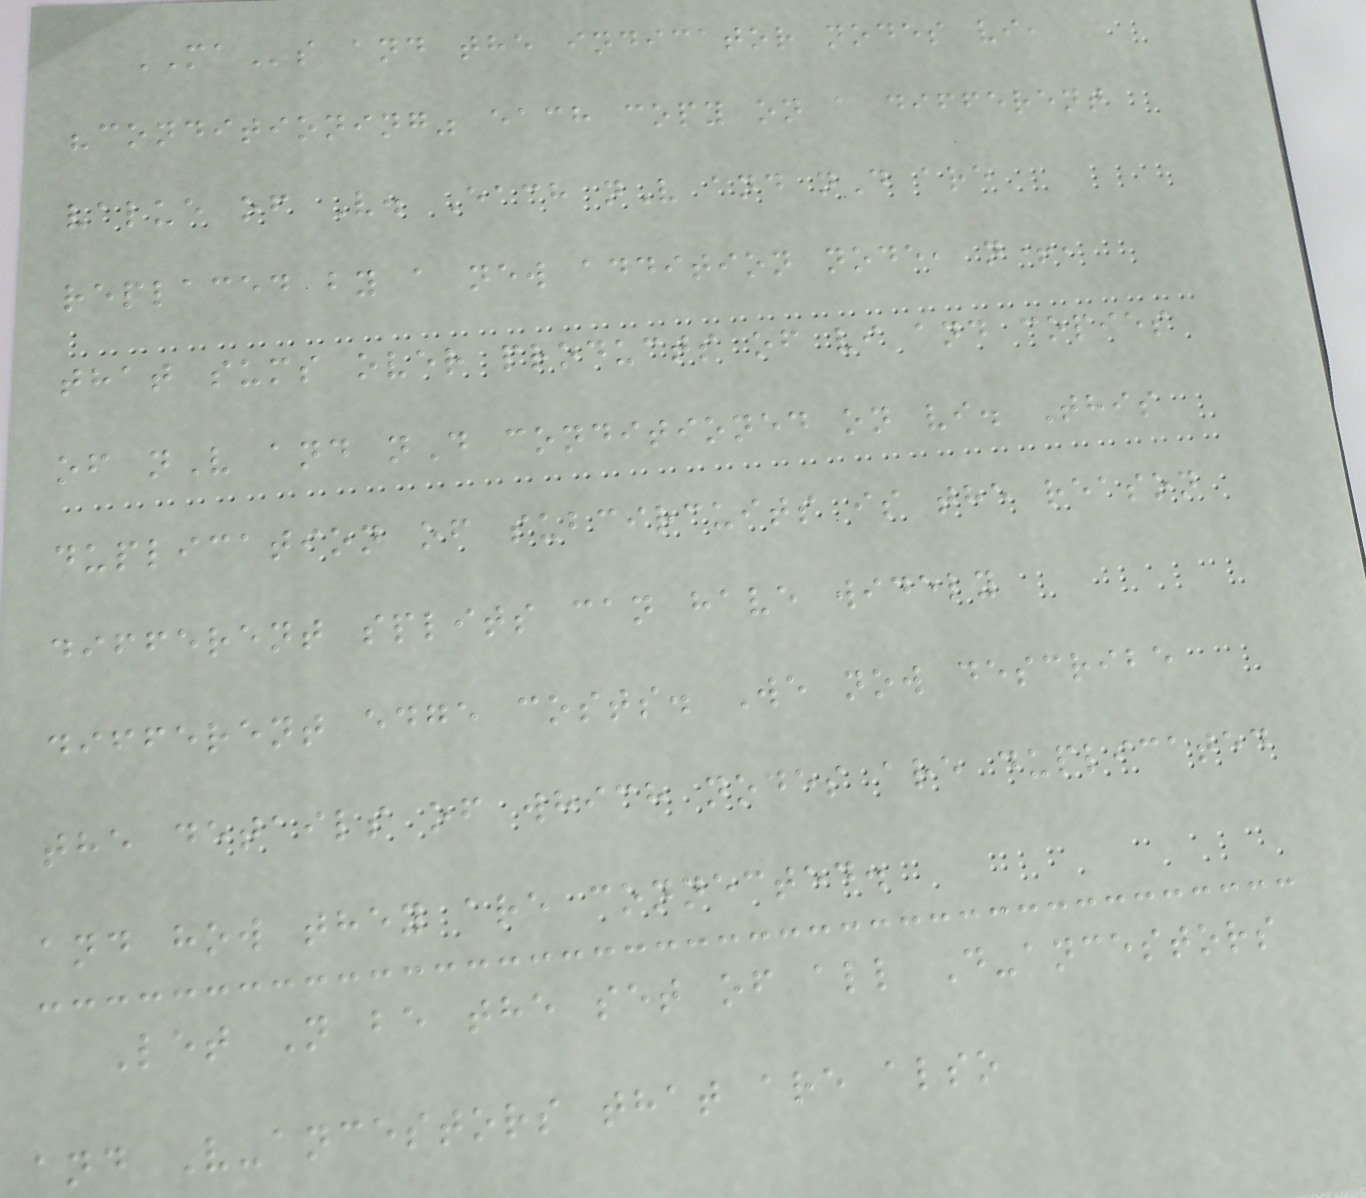MAs and the indicator nodes vi,
"conditioning" each copy on a different
value of V. Each nV and nD are
replaced by a new addition node, n+,
that sums over products of vi and copies
of nV and nD conditioned on vi. This
duplication of subcircuits is the reason
different splits can have widely
different edge costs. We now describe
the details of which nodes are duplicated
and how they are connected.
Let N be the set of all D-ancestors
and V-ancestors that are also
